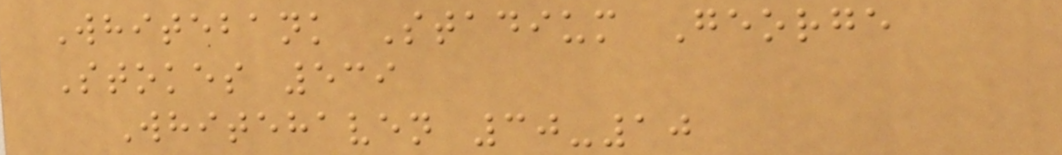Whitebank Stadium George
Stokes 539
Whitehaven 30-10
